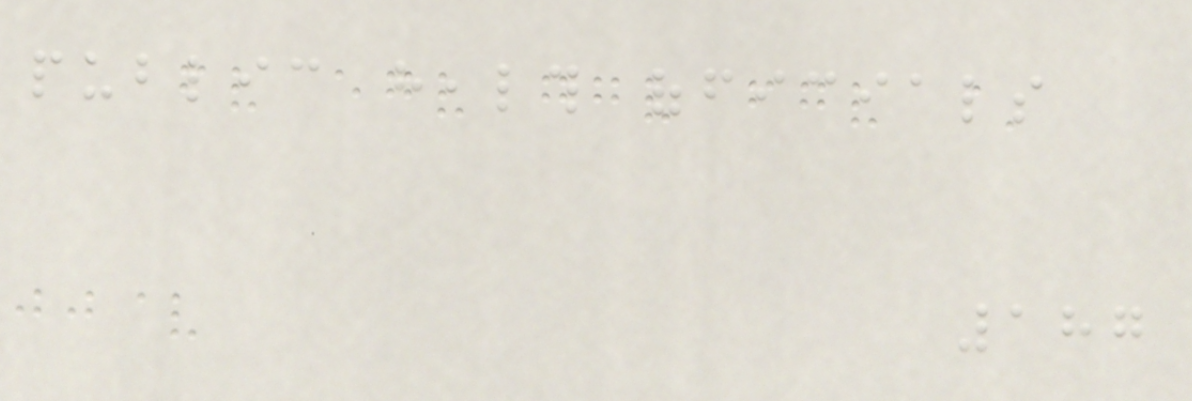public health officials
187
